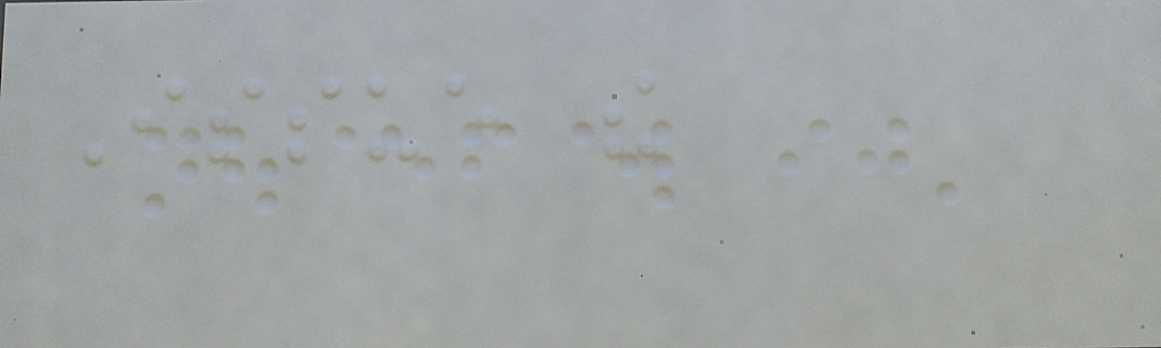Issue the
